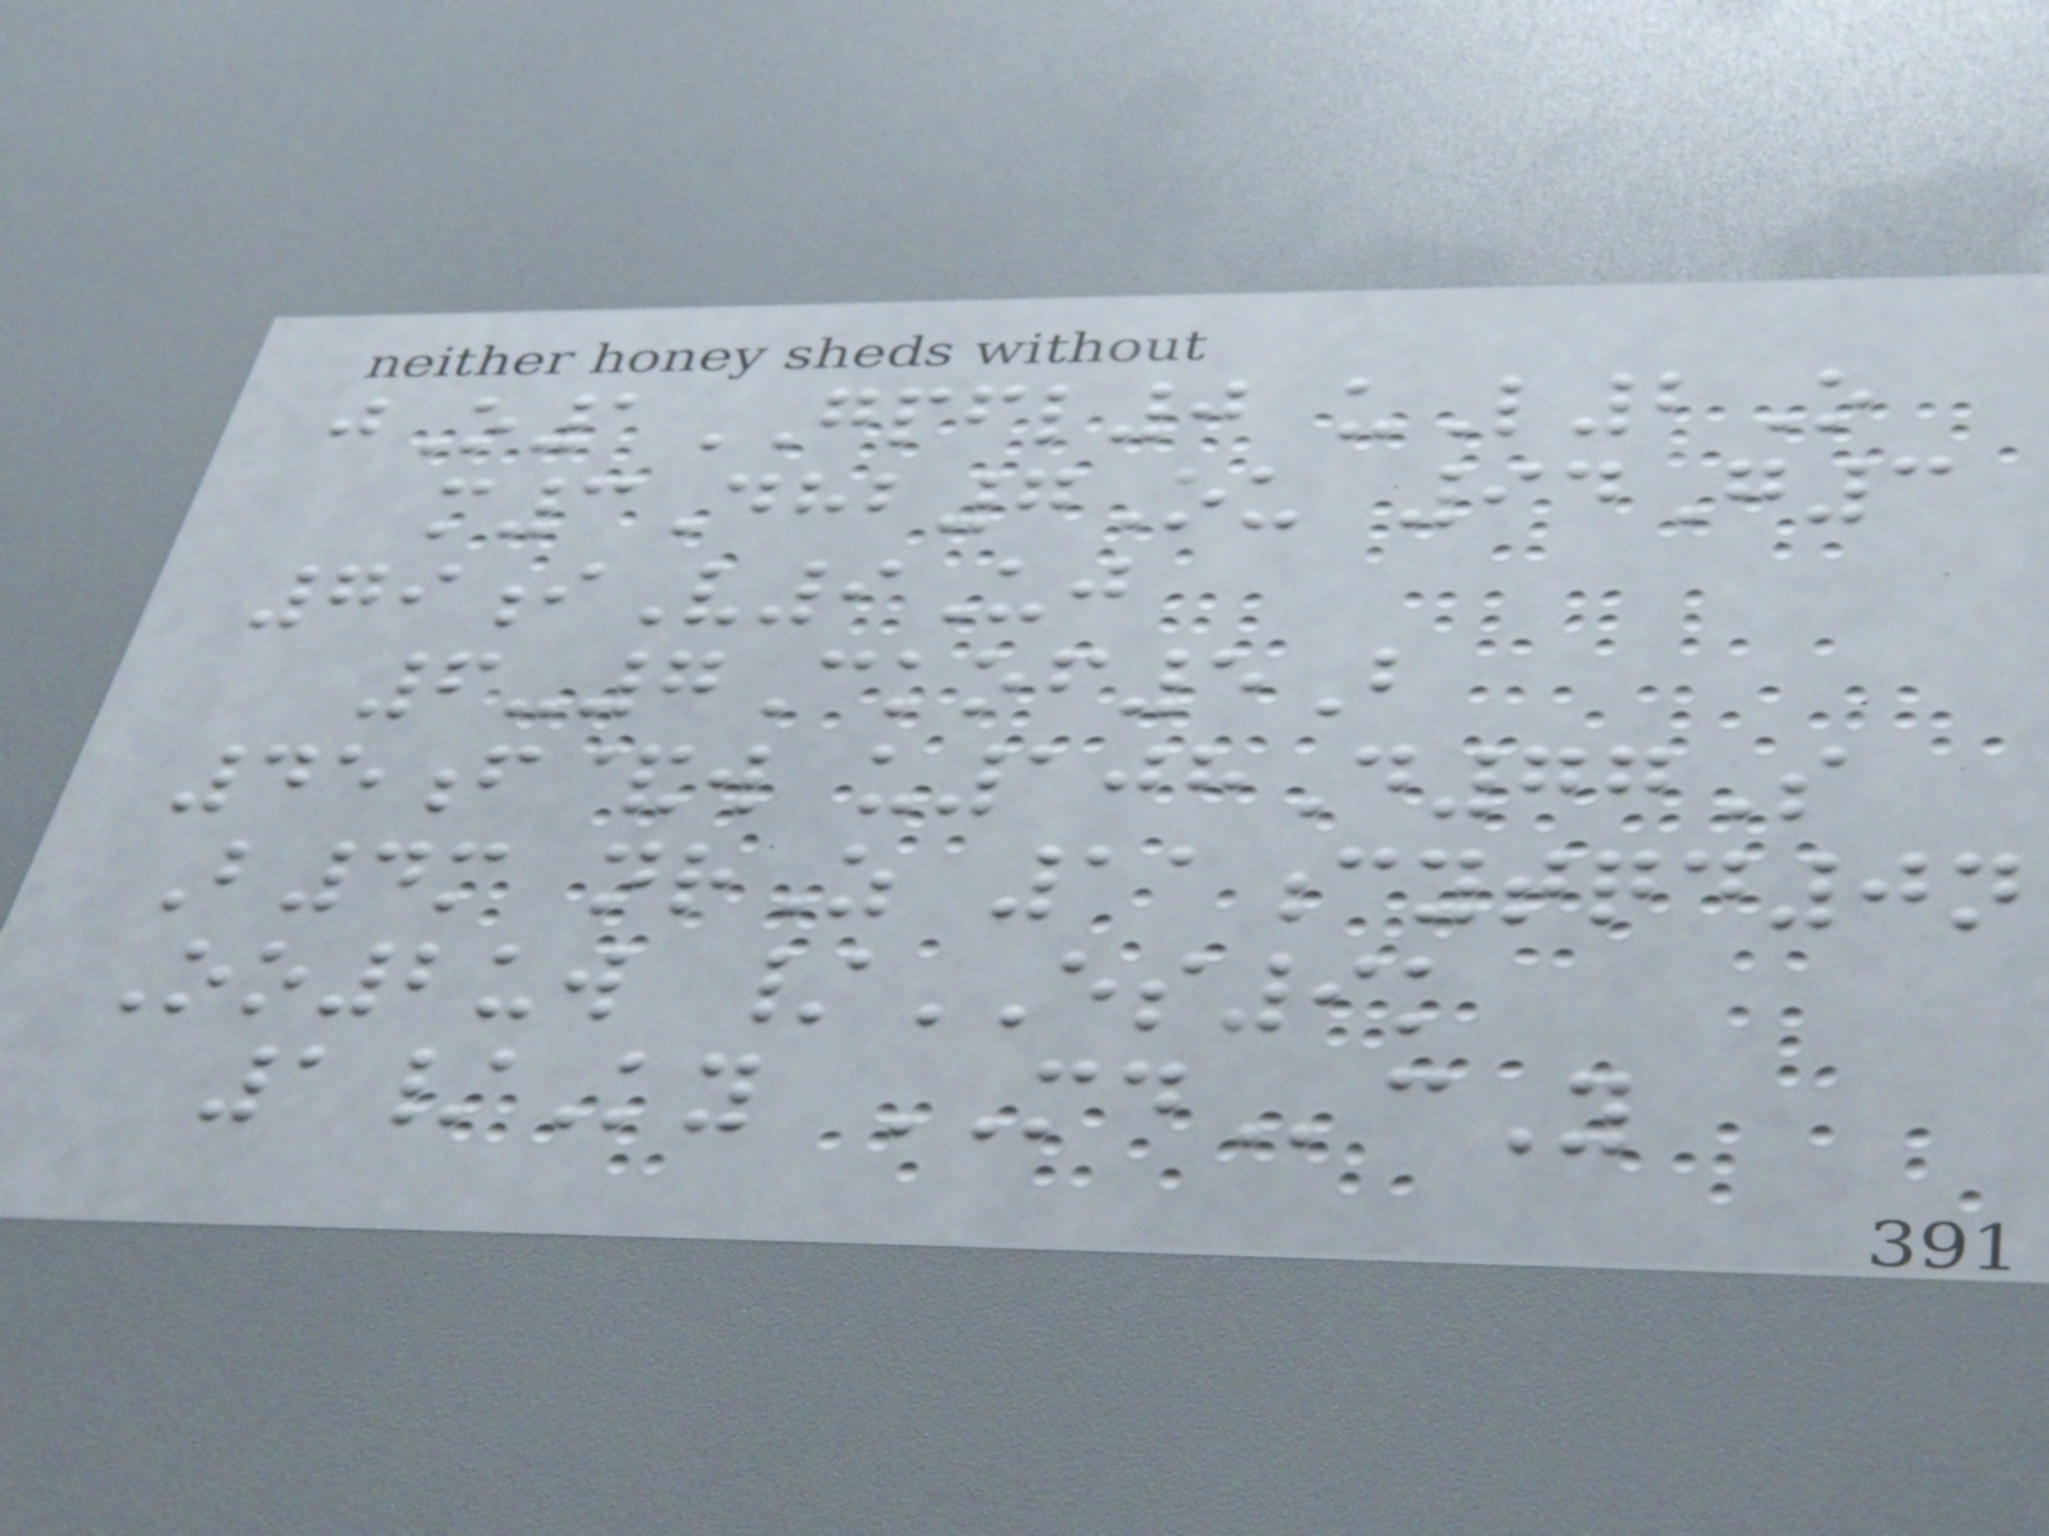jO1GPFL0 uL2O
m3Dhb7Ou 94G3
79iV9Uj
6-7Ckof5B
45f&w u108D77S
B4m nrZ 11cytqd0n
Oo2uw /ES9k
1/Ky MDcY
